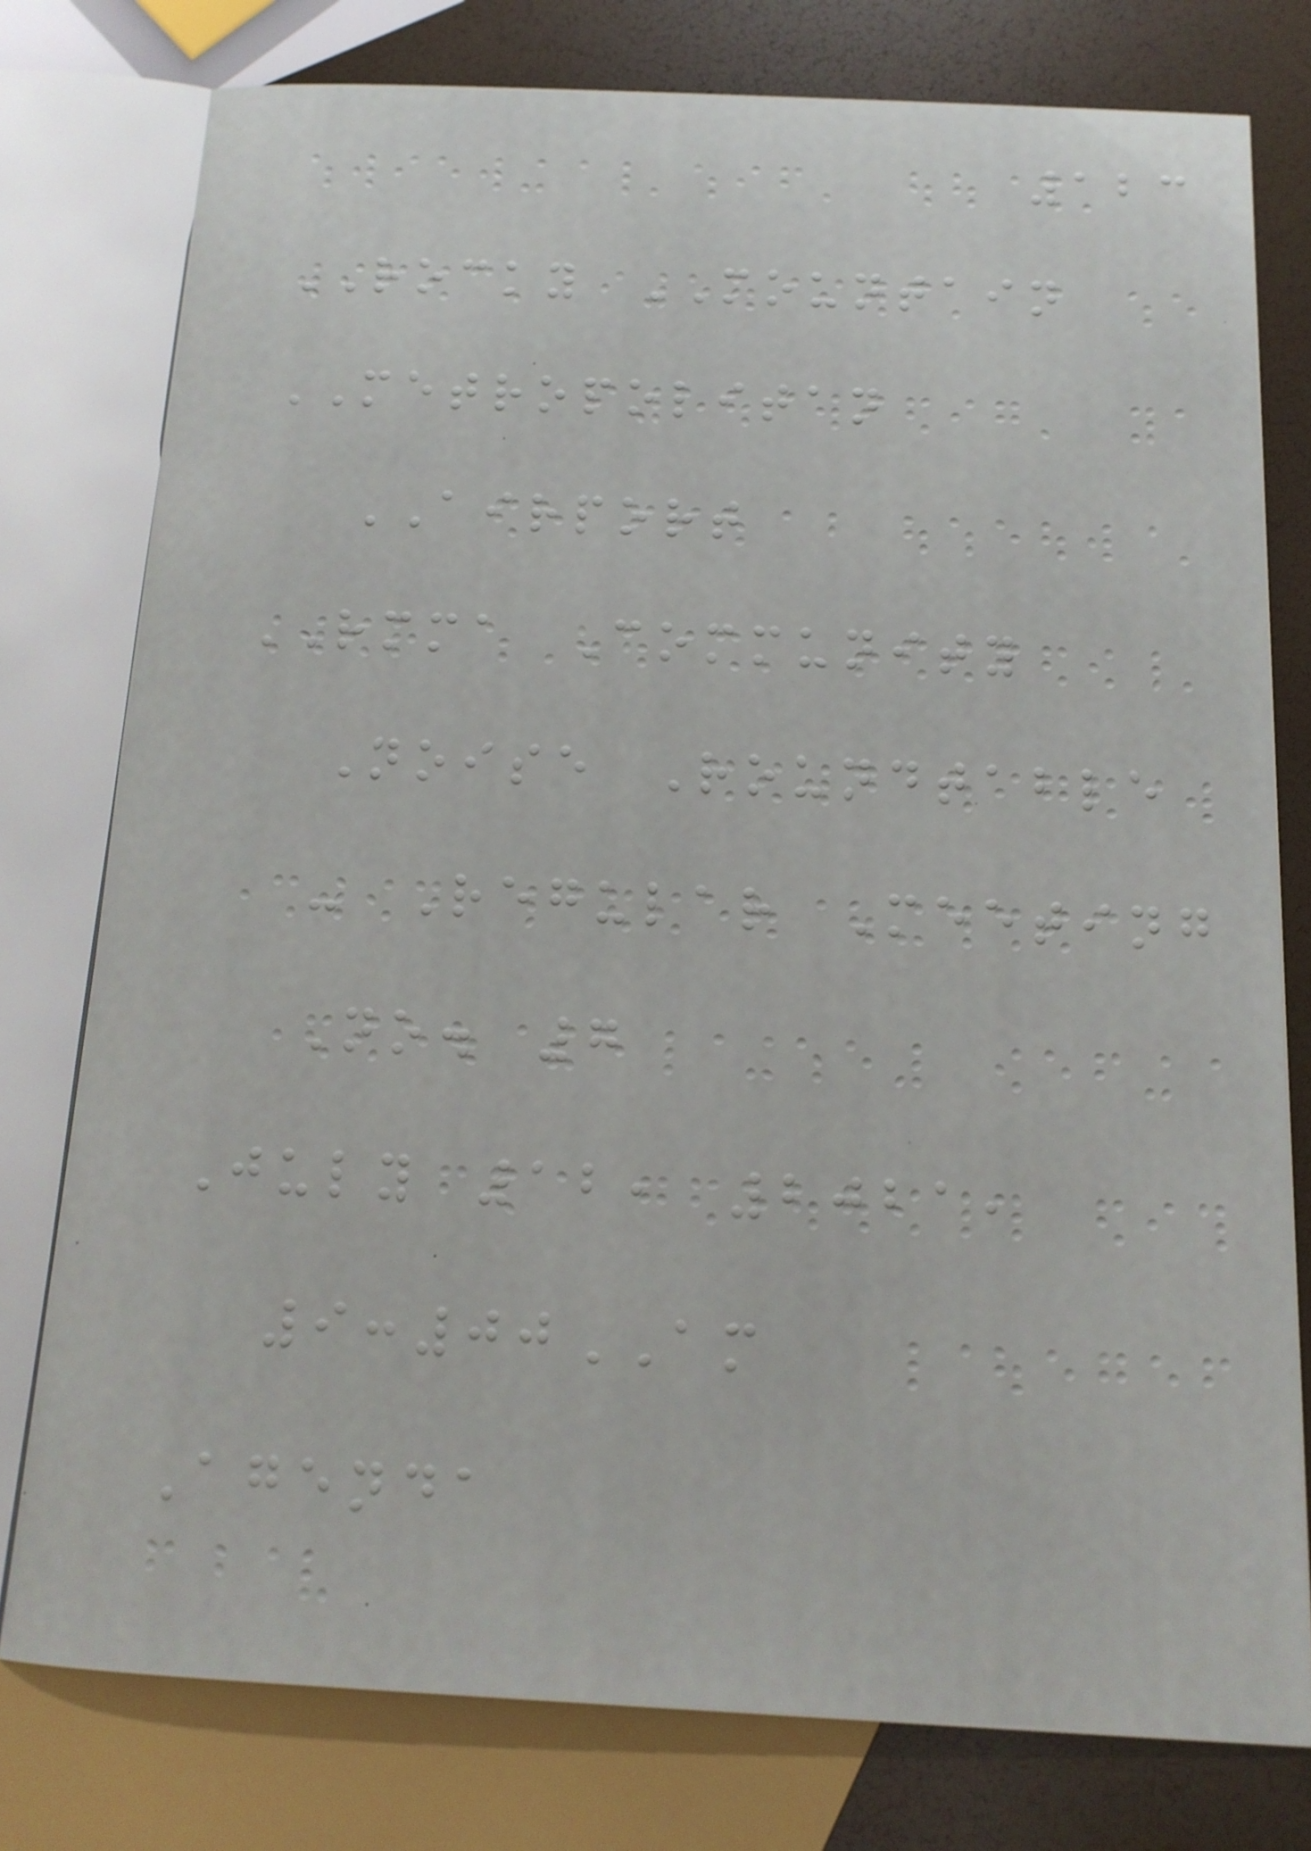123
ROCKY MOUNTAIN
METROPOLITAN
AIRPORT
RMMA Community
Noise Roundtable
- Regular Meeting
No. 7
July 12, 2021,
9:00AM
Agenda
